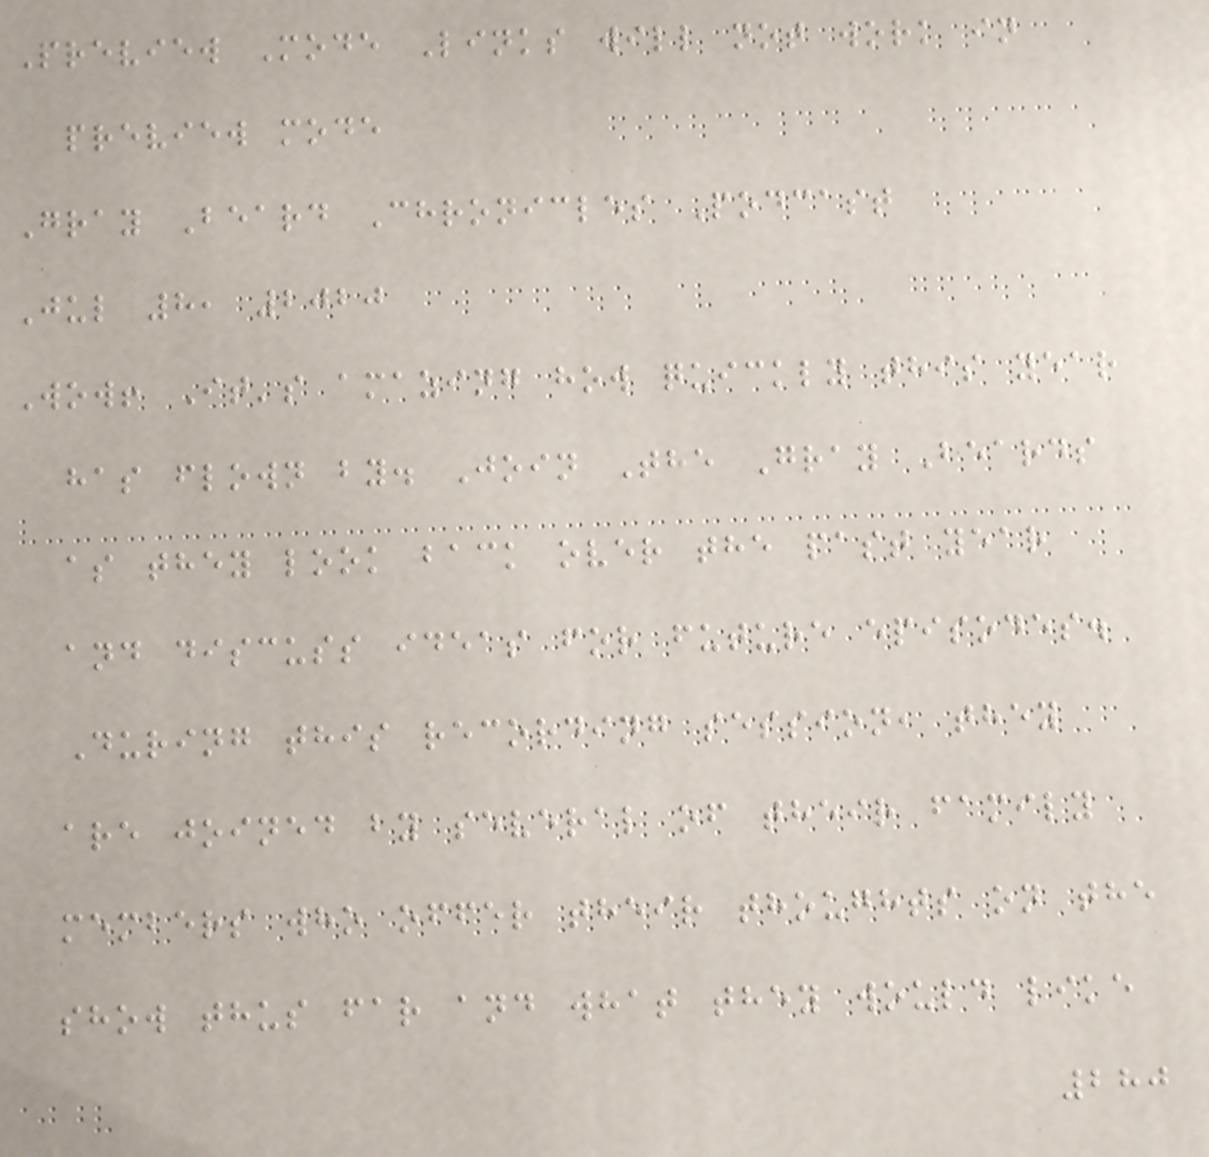Preview Mode Links will not work in
preview mode
Gray Beard Chronicles Podcast
Jul 8, 2020
Wow! It's amazing how quickly this year
has flown by. Join The Gray Beards
as they look back over the past year
and discuss ideas for future episodes.
During this recording session, they
are joined by several of their family
members who offer their thoughts on the
show thus far and what they would like
280
